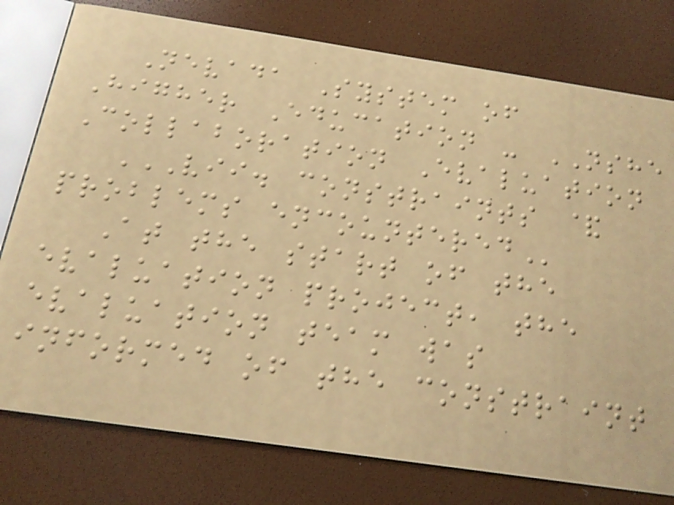Nevada System of
Higher Education - NSHE
Collaboration Evaluation
VII. CONSTRAINTS &
PROBLEMS ENCOUNTERED
At the start of the
evaluation project, the
evaluation team was
informed of the constraint
